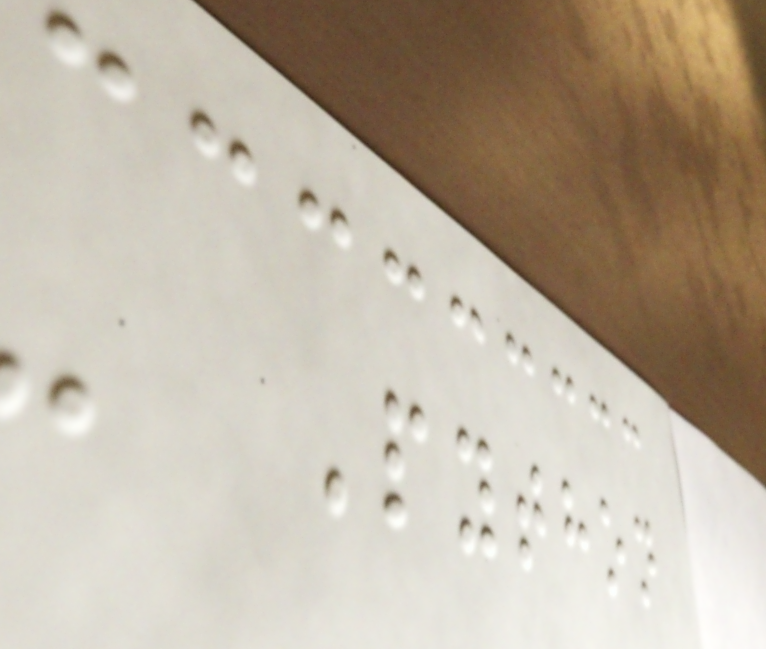- Python
